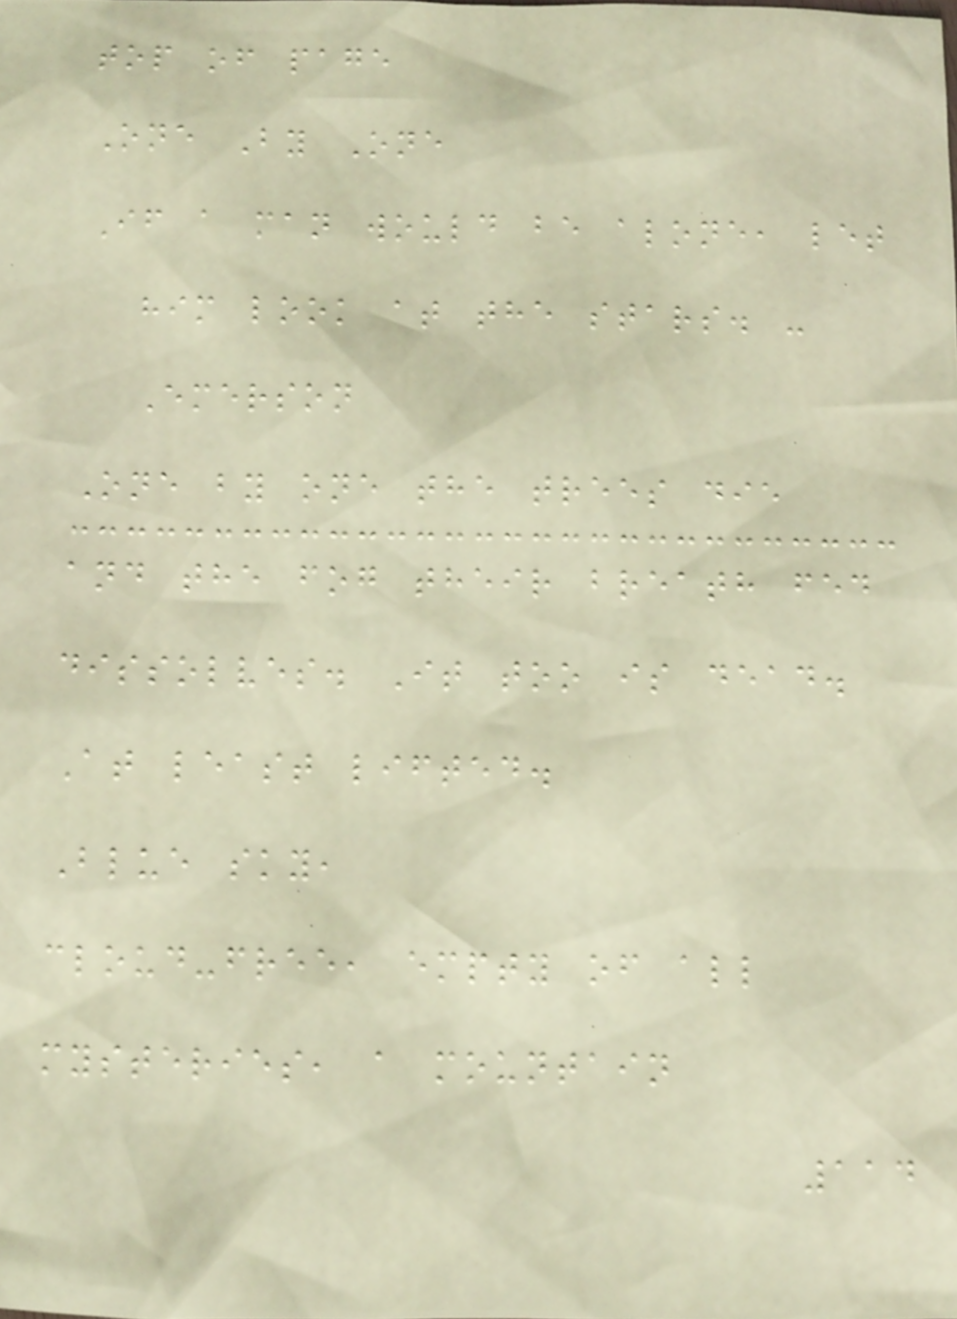top of page
One By One
If a man would be alone, let
him look at the stars. -
Emerson
One by one the trees die
and the fog their breath fed
dissolves. It too is dead.
At least lifted.
Blue sky,
cloud-free, empty of all
mysteries, a mountain
114
